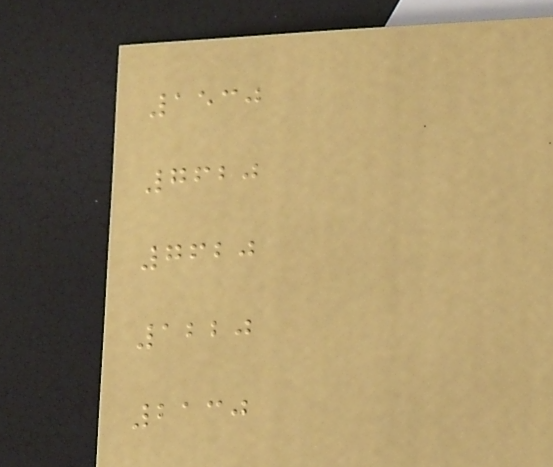1530
7620
7620
1220
2130
